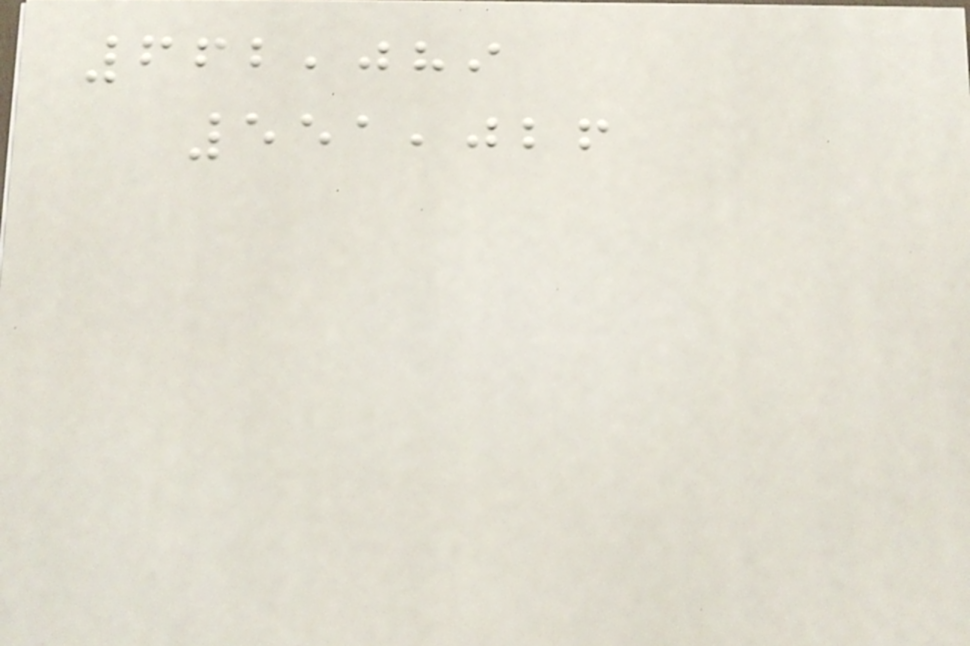662,089
551,026
